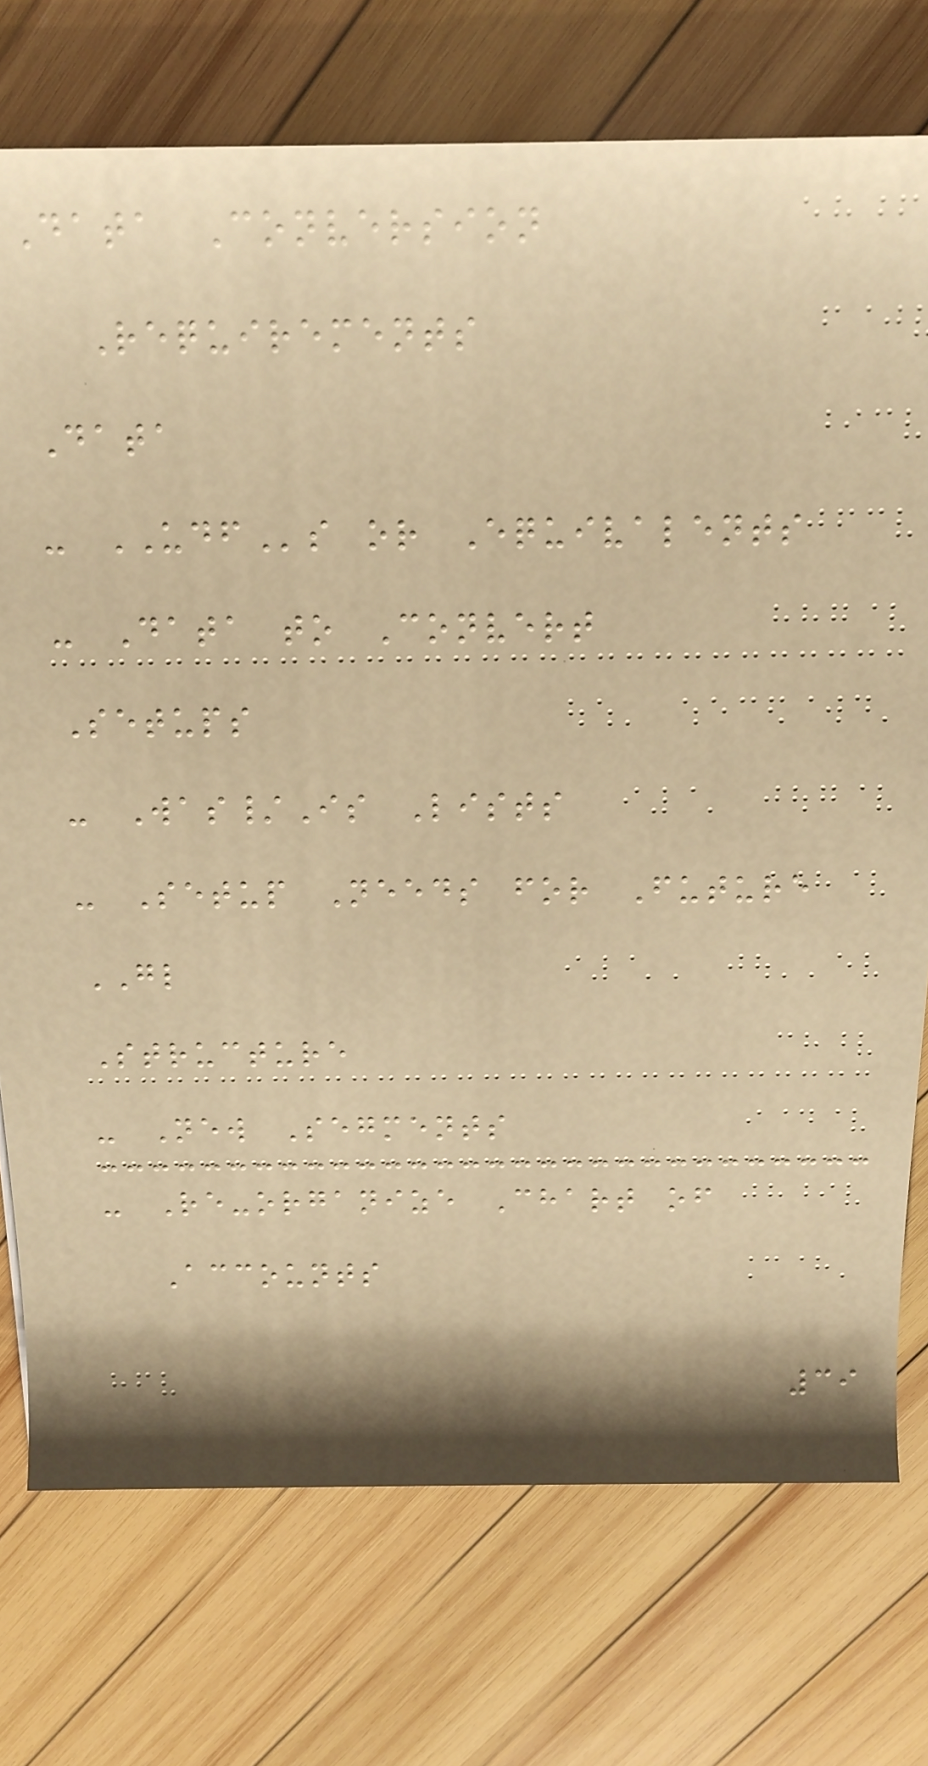Data Conversion
Requirements
Data
- UDFs or Equivalents
- Data to Convert
Setups
- Was/Is Lists
- Setup Needs for Future
GL
Structure
- New Segments
- Re-organize Chart of
Accounts
39
